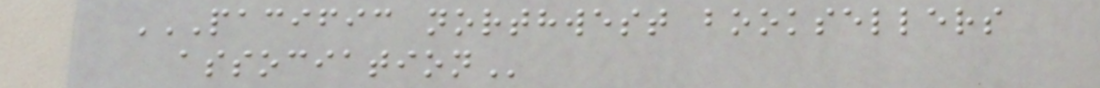PACIFIC NORTHWEST BOOKSELLERS
ASSOCIATION
